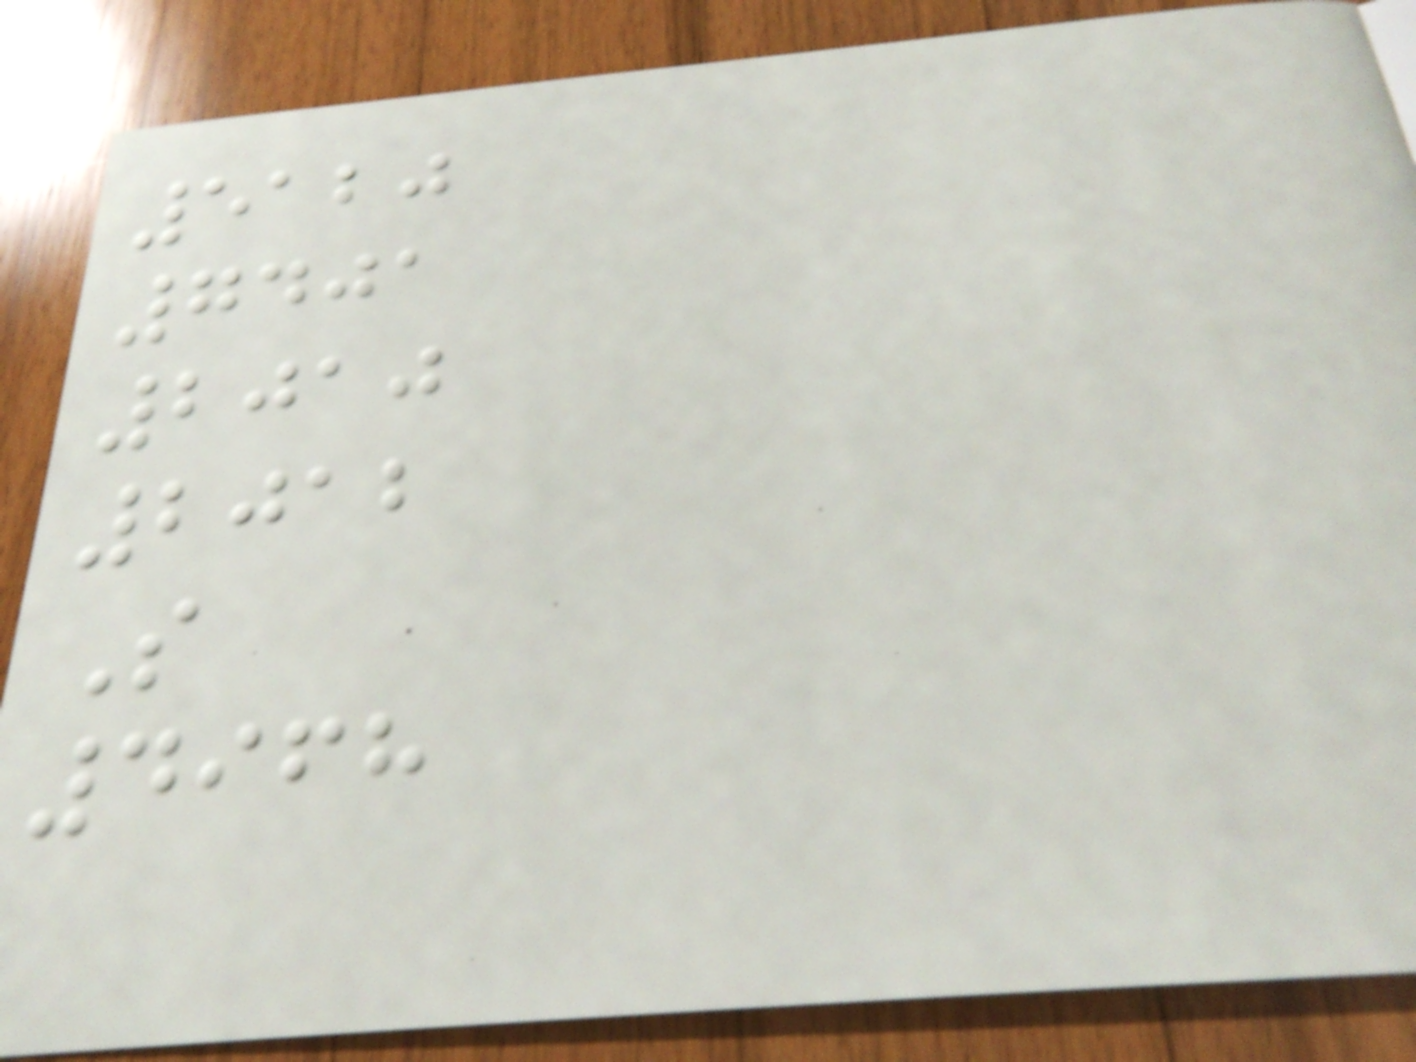5120
7401
2010
2012
S
4968
